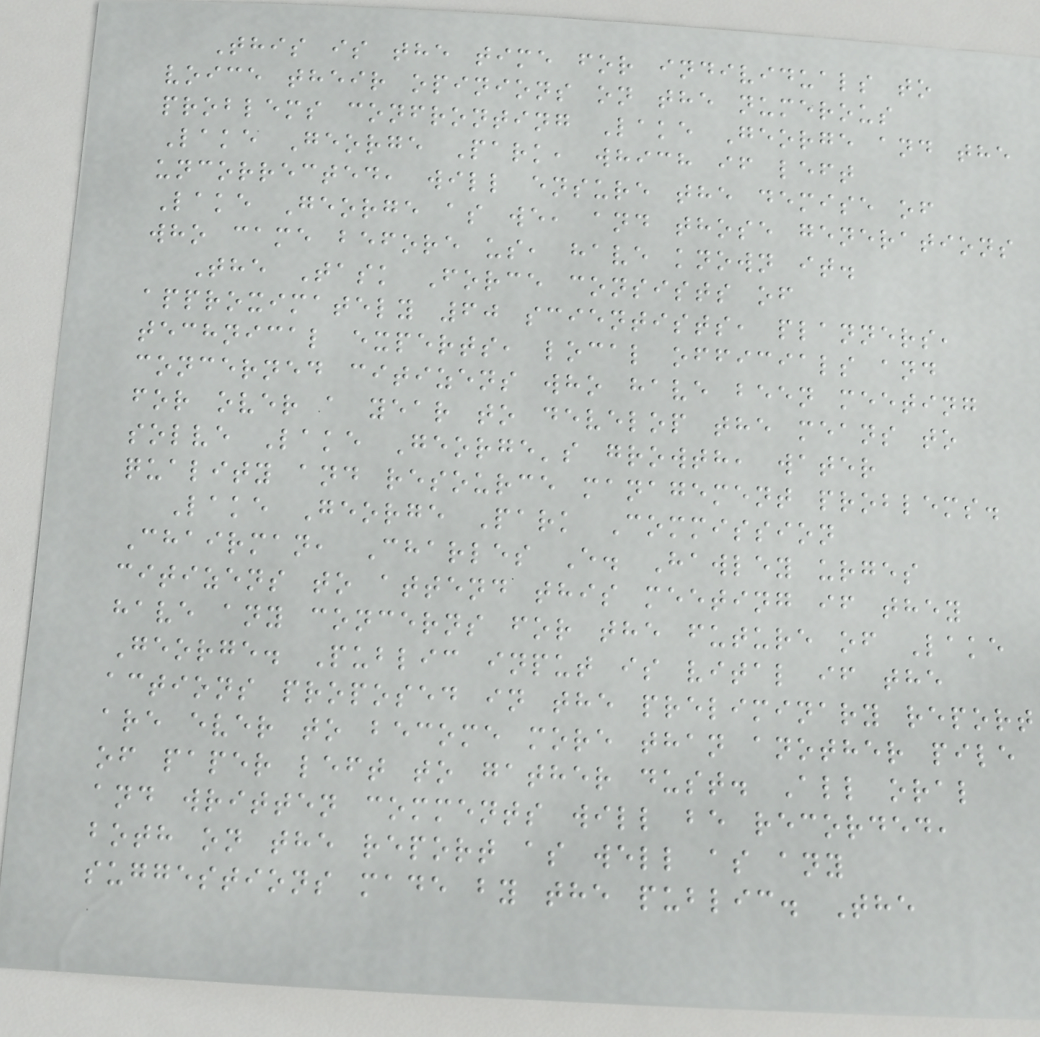This is the time for individuals to
voice their opinions on the numerous
problems confronting Lake George and the
Lake George Park, which if left
uncorrected, will ensure the demise of
Lake George as we, and those generations
who came before us, have known it.
The Task Force consists of
approximately 60 scientists, planners,
technical experts, local officials and
concerned citizens who have been meeting
for over a year to develop the means to
solve Lake George's growth, water
quality and resource management problems.
Lake George Park Commission
Chairman, Charles E. Hawley urges
citizens to attend this meeting if they
have any concerns for the future of Lake
George. Public input is vital if the
actions proposed in the preliminary report
are ever to become more than another pile
of paper left to gather dust. All oral
and written comments will be recorded,
both on the report as well as any
suggestions made by the public. The
